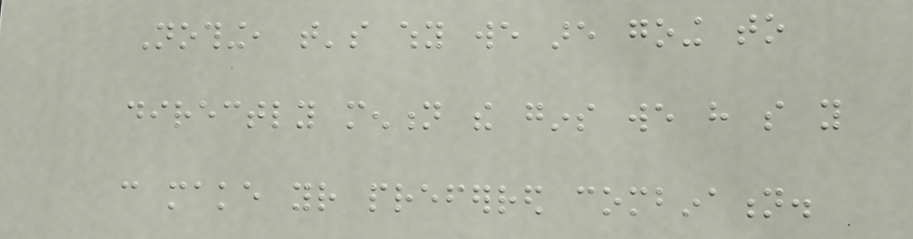Nothing, that's why we are going to
directly mention the gins we have so you
can make your preferred combination.
